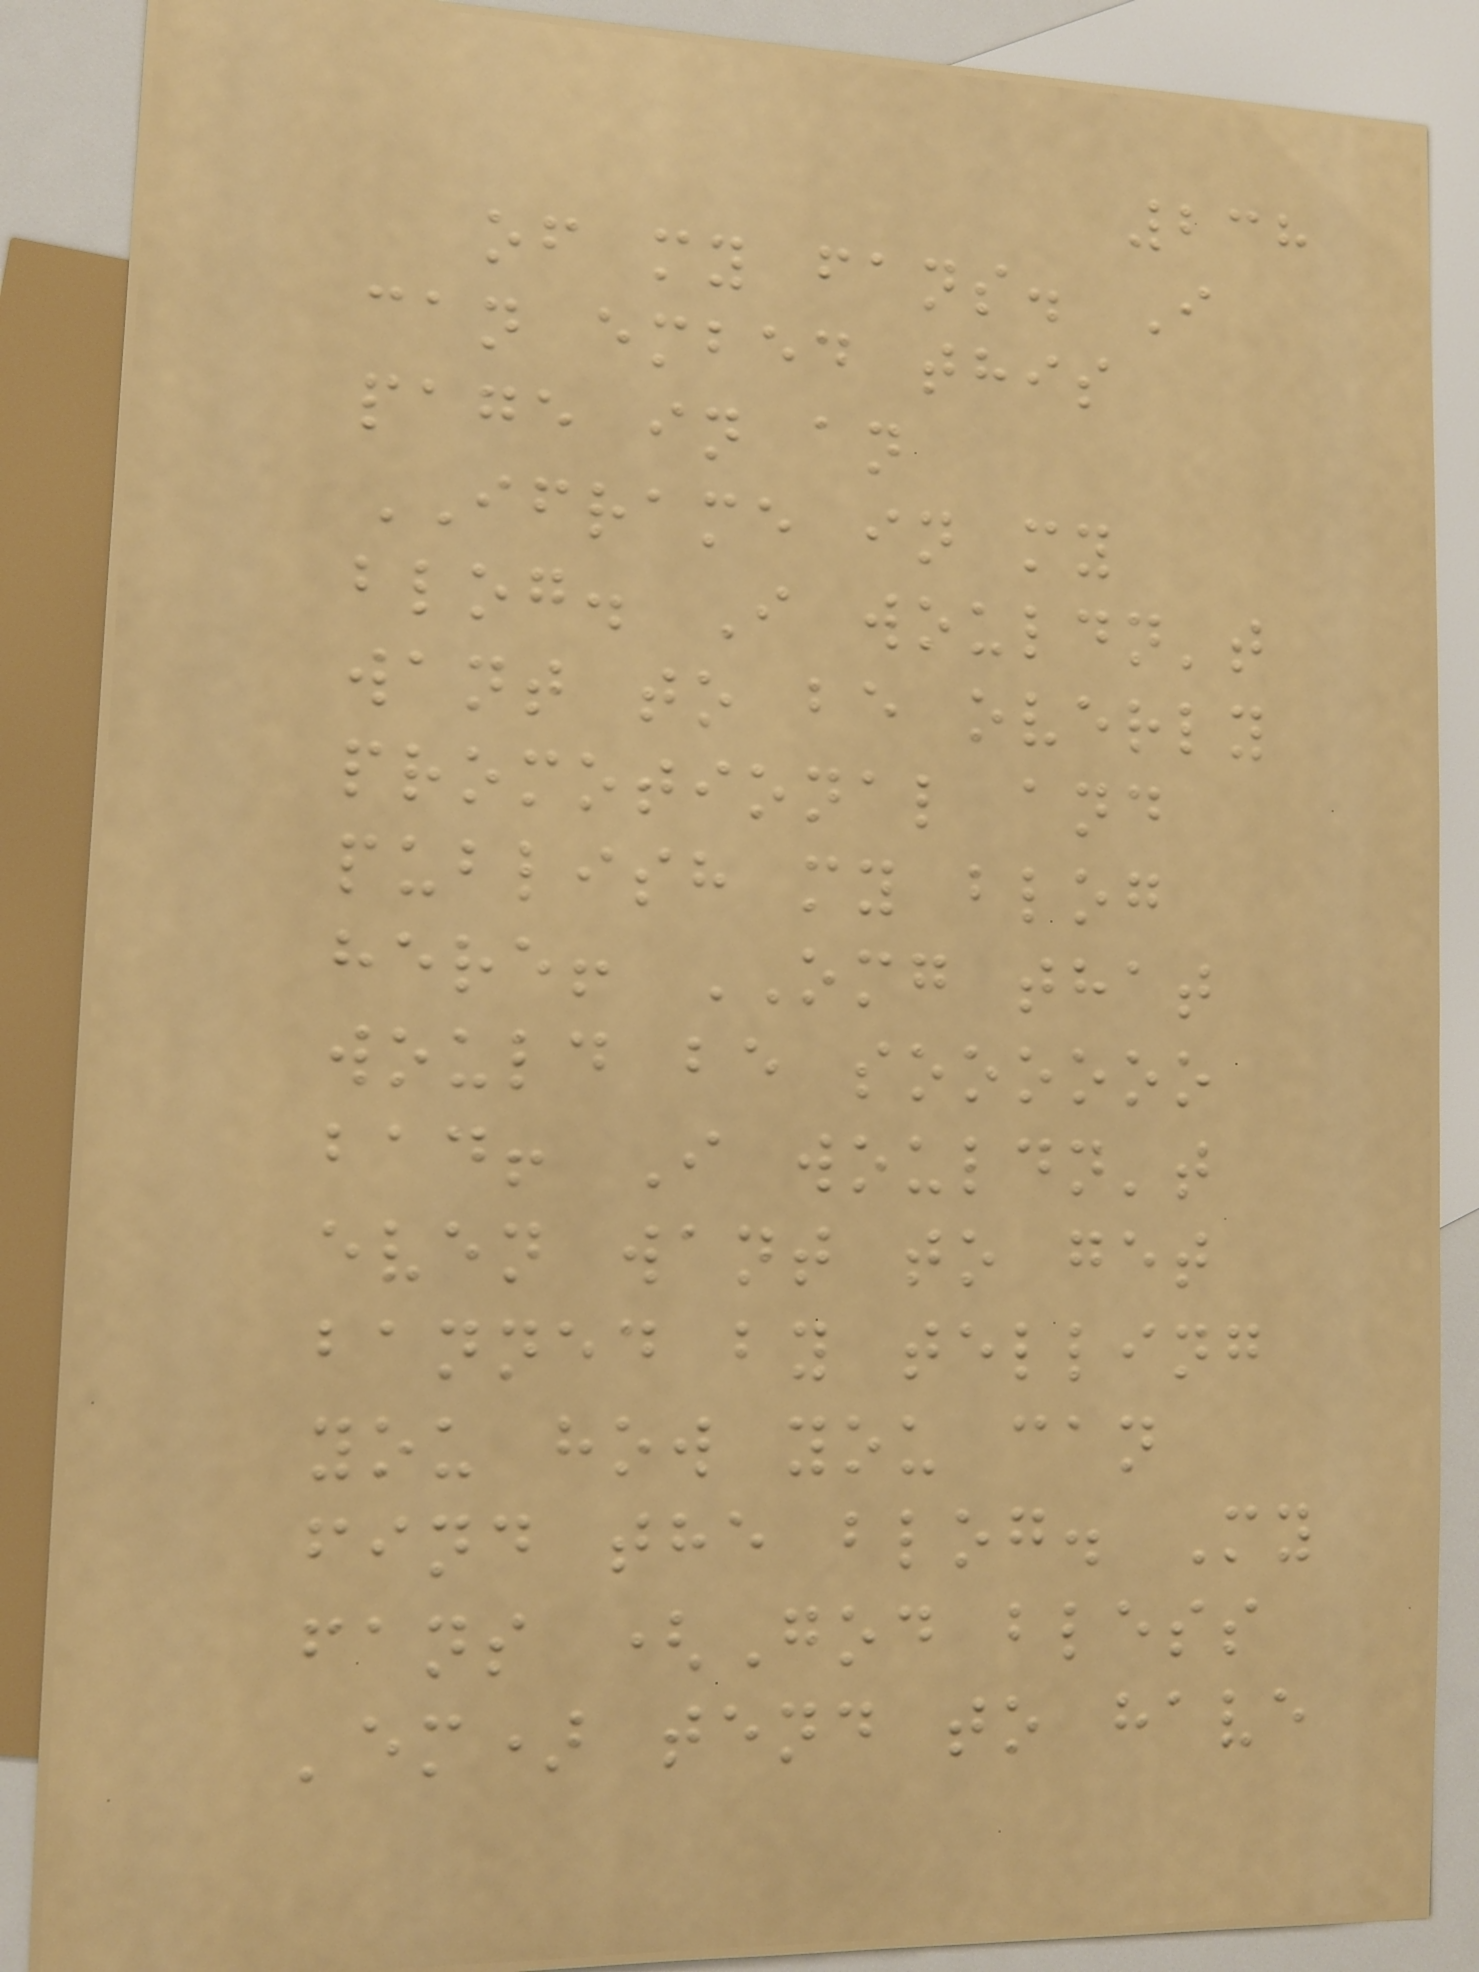238
of my fans. I
can embed this
page in an
IFRAME in my
blog. I wouldn't
want to be overly
promotional and
publish my blog
here! OMG that
would be soooooo
bad! I wouldn't
even want to get
banned by telling
you how you can
find the blog. My
fans (God bless
'em) tend to have
